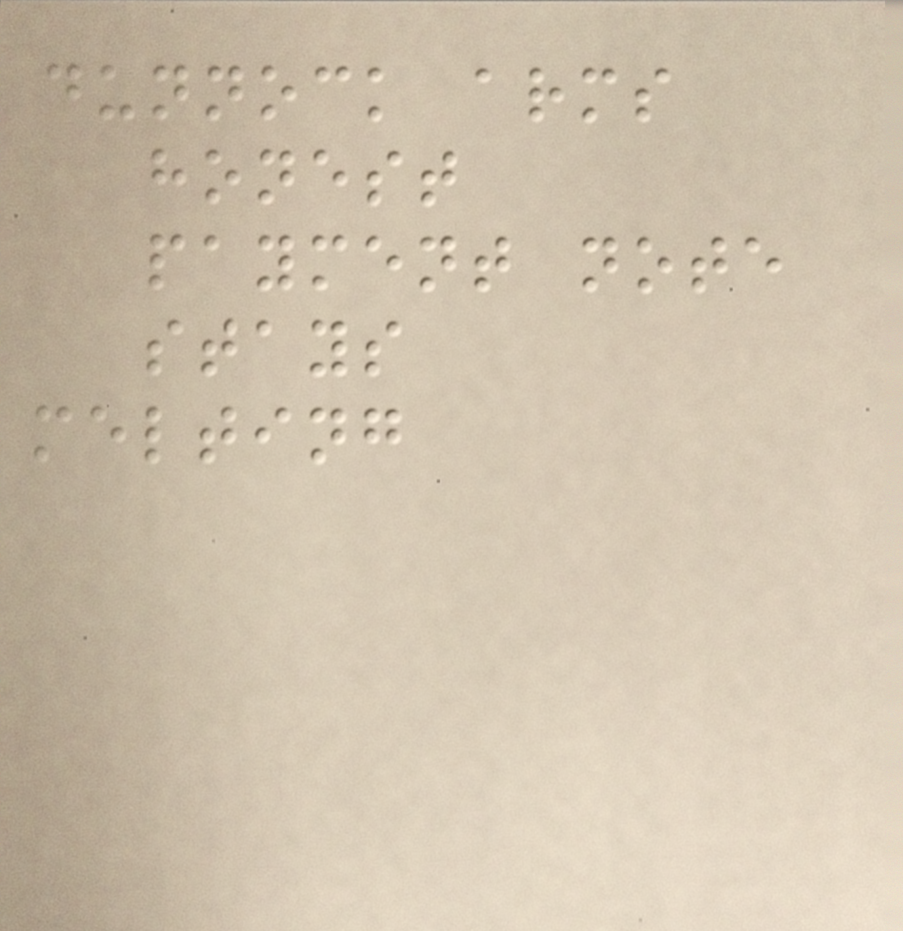dunnock arms
honest
payment note
stays
melting
